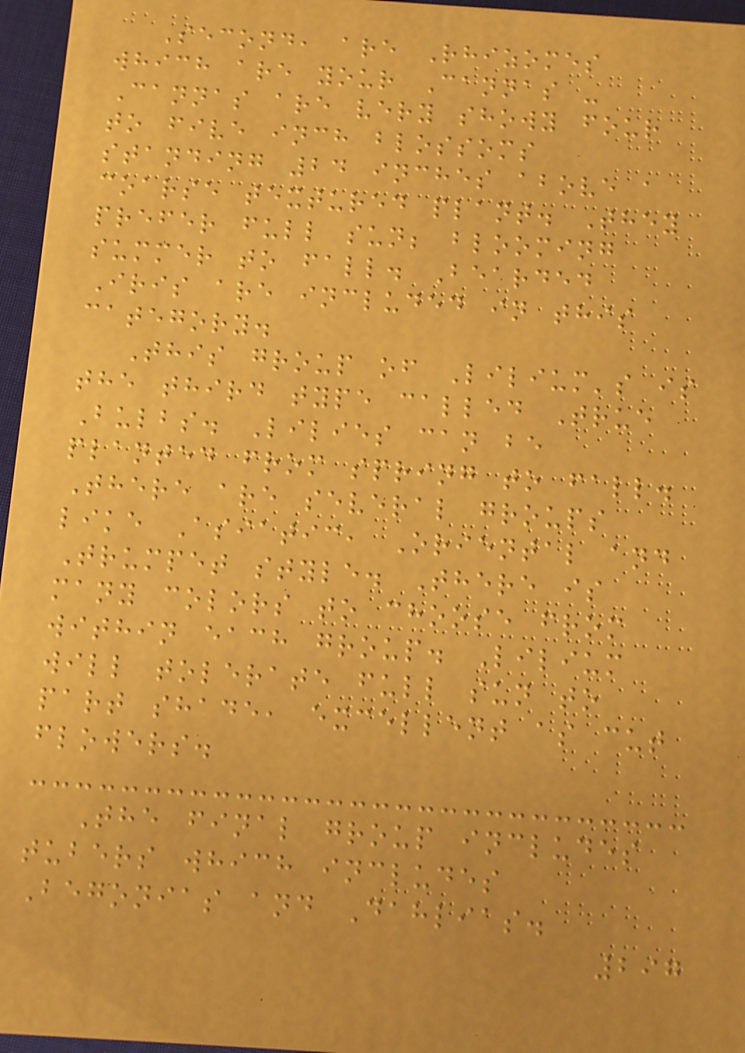Second, are Rhizomes
which are your Cannas -
Cannas are very showy four
to five inch blossoms
standing 24 inches above a
coarse textured plant. They
prefer full sun; blooming
summer to fall. Bearded
Iris are included in this
category.
This group of Lilium's is
the third type called True
Bulbs. Lilies can be
planted from spring to fall.
There are several groups
like Asiatic, Oriental and
Trumpet style. There is
many colors to choose from
within each group. Lilium
will tolerate full sun to
part shade, excellent as cut
flowers.
The final group includes
tubers which includes
Begonias and Dahlias.
297
